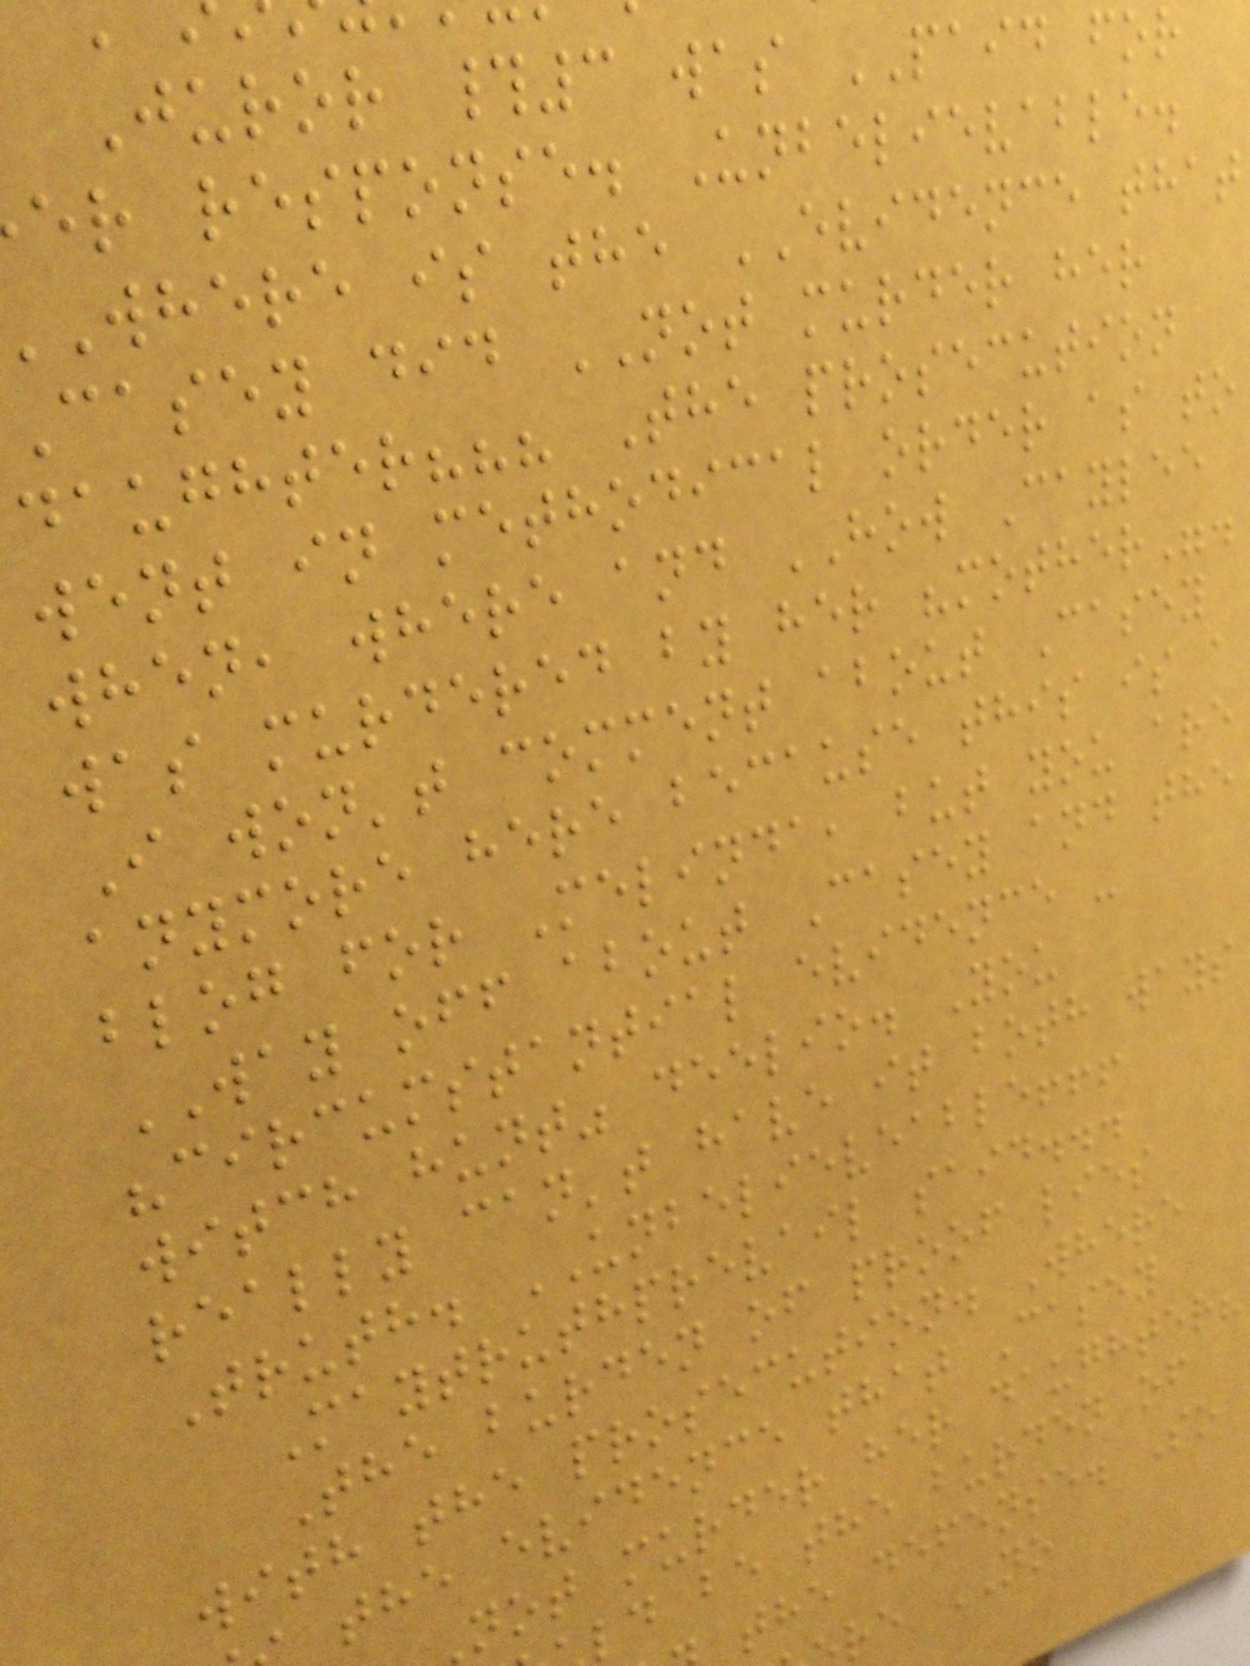Juror #3 was PAID for
er response. Unbelievable.
where is the EVIDENCE that
Casey did NOT murder her
daughter??? The prosecution
went in methodical order as to
when, where and HOW Caylee
was murdered by her "mother".
I won't comment about Casey
anymore here because this is a
blog for Melinda, but you are
WAY off about Casey and the
"circumstantial evidence -
witch hunt" deelio. You
really can't have it both ways
Truth. UNBELIEVEABLE!!!
Maytruthprevail said...
The burden of proof lies
with the prosecution. Where
the evidence that Casey
not murder her daughter?
ld be the burden of
the defense. So
re NO
